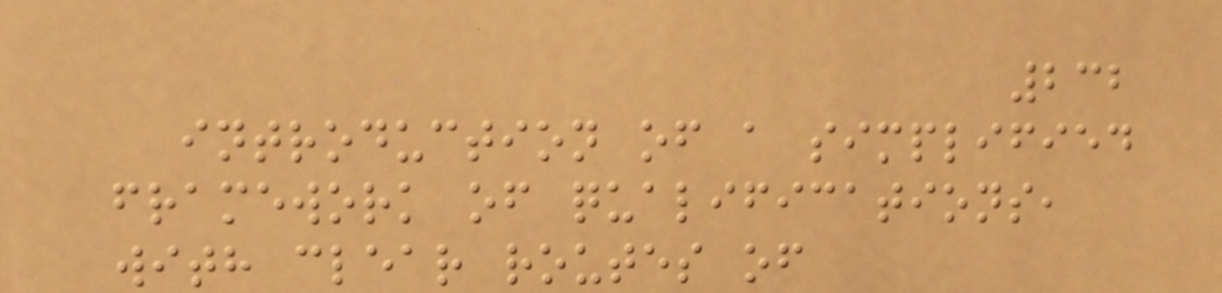232
introduction of a simplified
framework of qualifications,
with clear routes of
